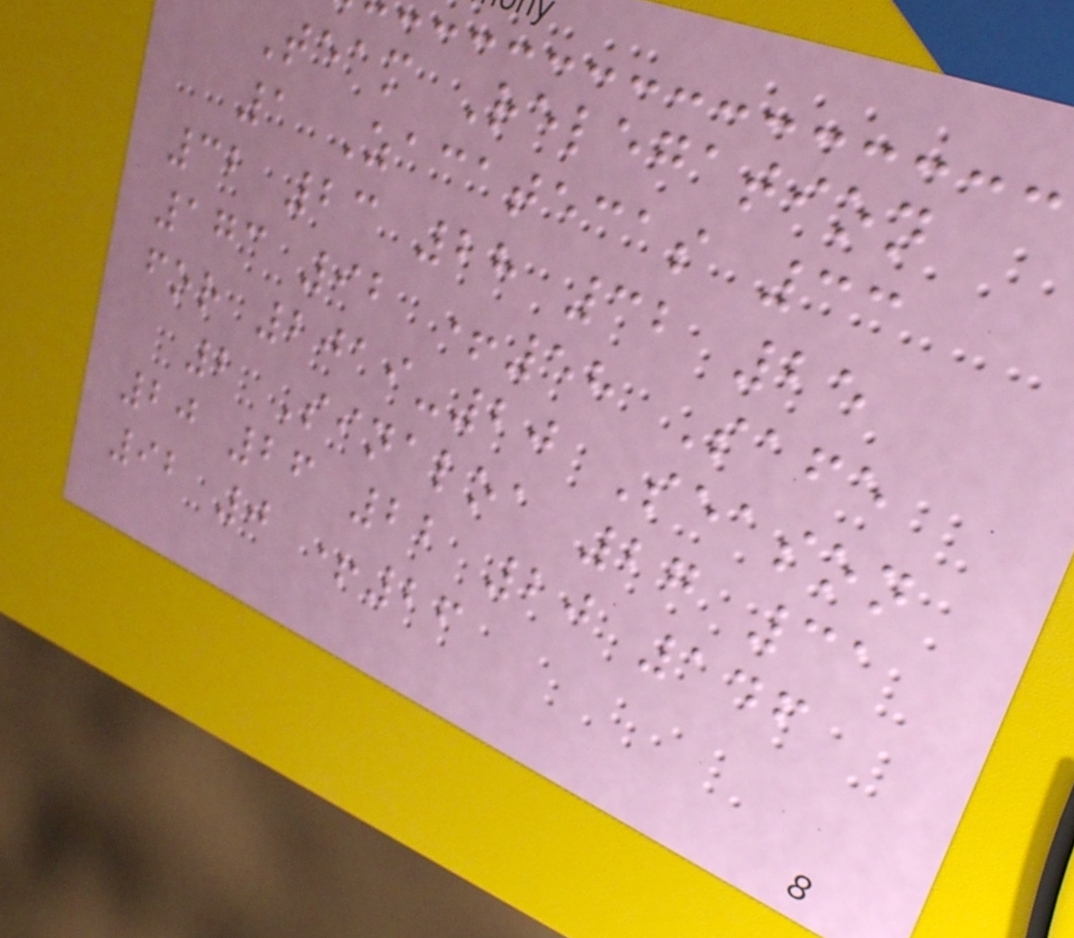Team Relegation
1 Zacatecas 33
32 23 28 32 25
173 92 +58 Safe
for 2019-20 Season
2 Sinaloa 27 31
20 26 22 20 146
92 0 +26
